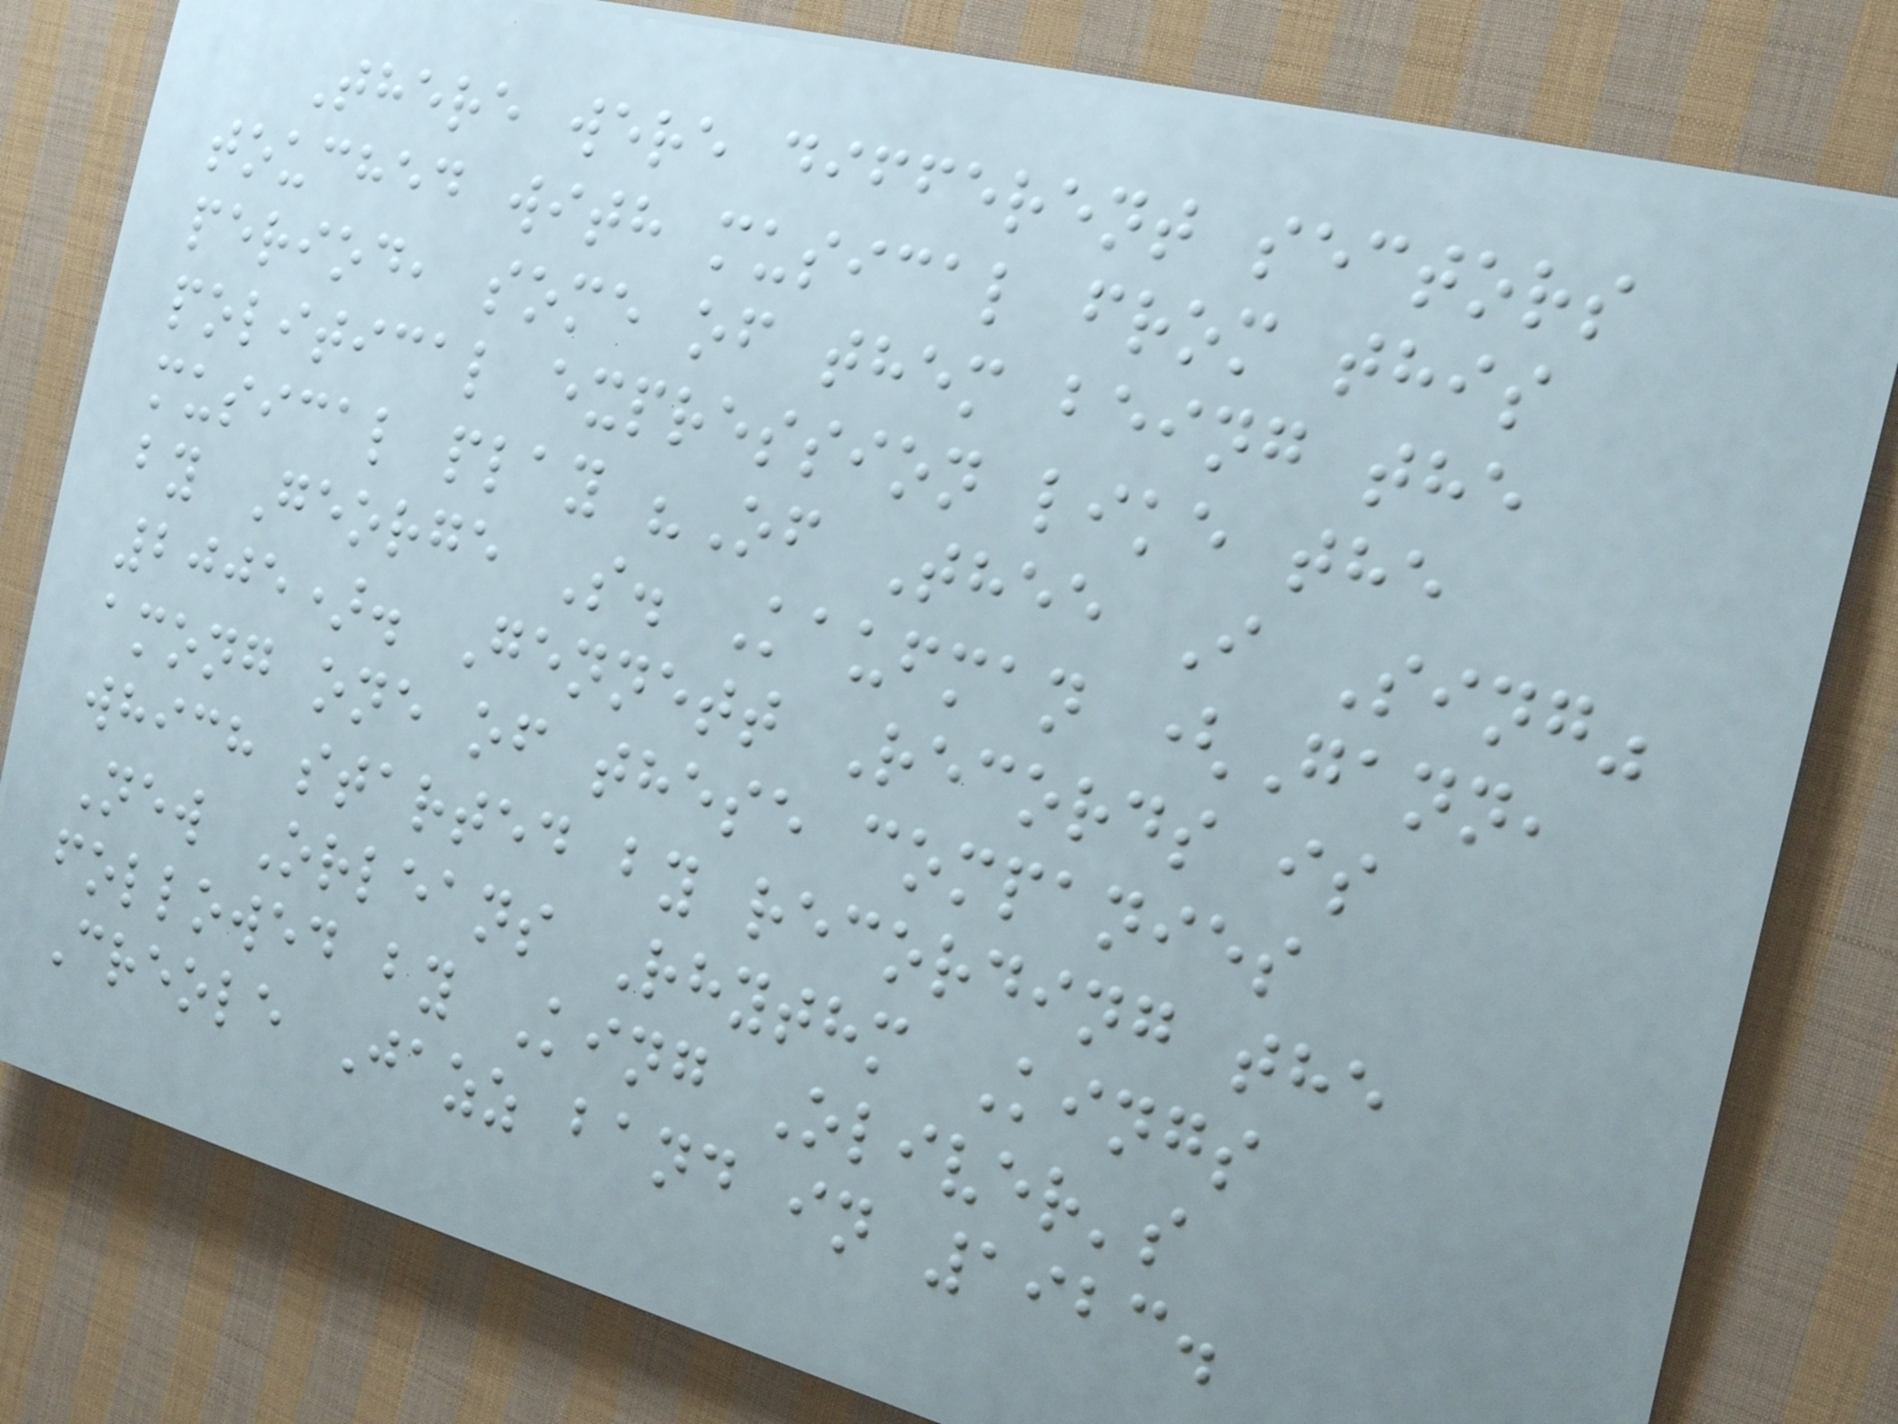There were different sectors
touched with musical from this
period, some of them being the
political expression like the
musical play "Of Thee I Sing"
by George S. Kaufman (Gann,
2005). Gennett Records is
among one of these companies
which started by recording the
New Orleans Rhythm Kings
followed by King Oliver's
Creole Jazz band in 1923.
